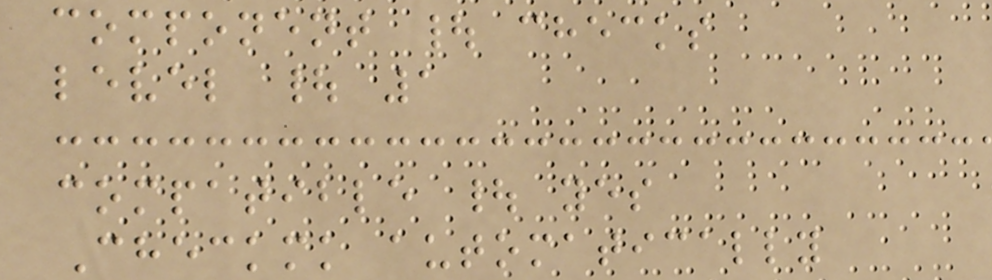component | checks
level | 1
compatible | yes
Checkmk automatically
